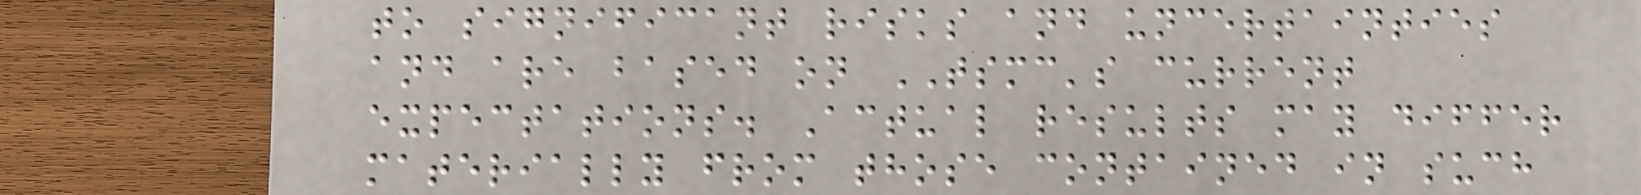to significant risks and uncertainties
and are based on TSMC's current
expectations. Actual results may differ
materially from those contained in such
